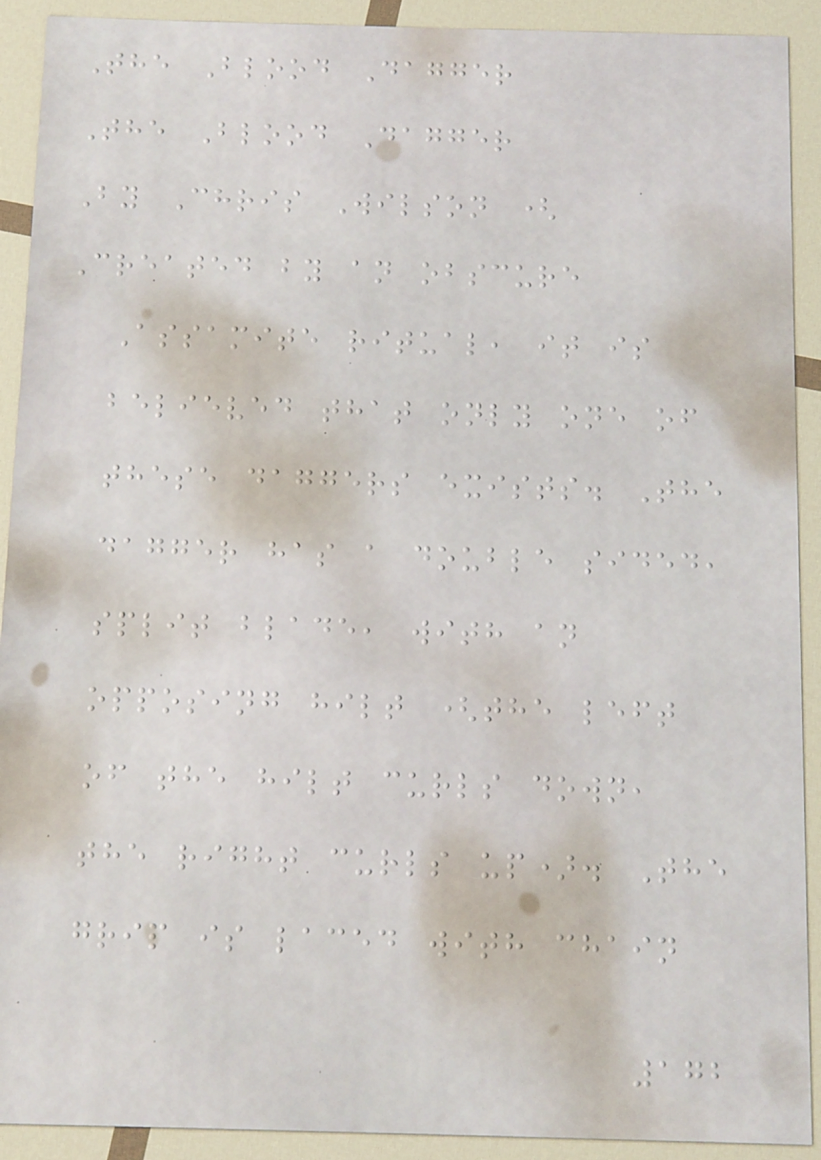The Blood Dagger
The Blood Dagger
By Chris Wilson (
Created by an obscure
Assamite ritual, it is
believed that only one of
these daggers exists. The
dagger has a double sided,
split blade, with an
opposing hilt (the left
of the hilt curls down,
the right curls up). The
grip is laced with chain
172
